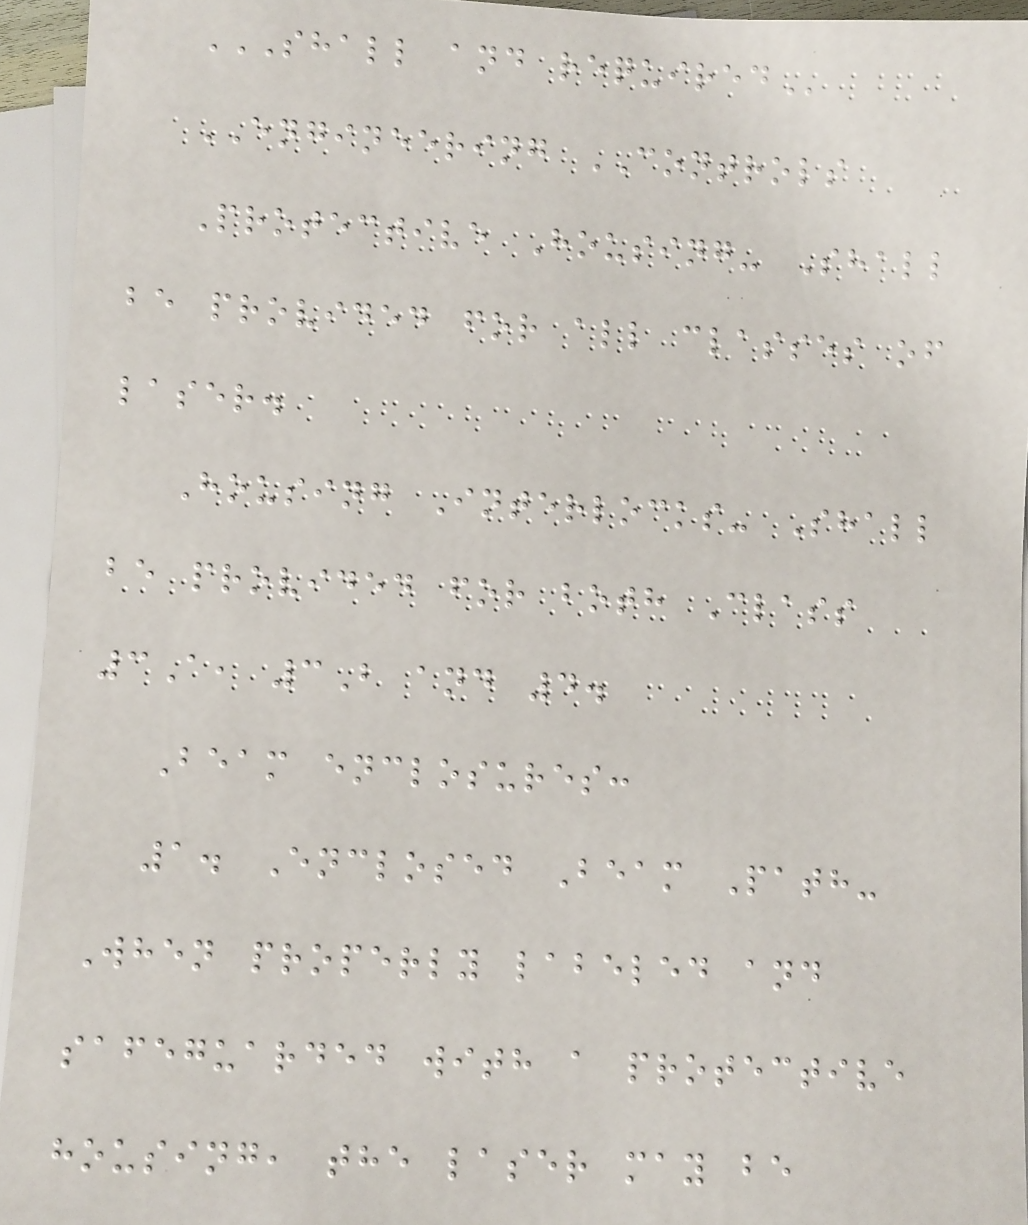SHALL AND REQUIRED
ENGINEERING CONTROLS
Protective Housing- Shall
be provided for all classes of
laser.
Housing Interlocks- Shall
be provided for both Class
3A, 3B and 4.
Beam enclosures:
1. Enclosed Beam Path-
When properly labeled and
safeguarded with a protective
housing, the laser may be
